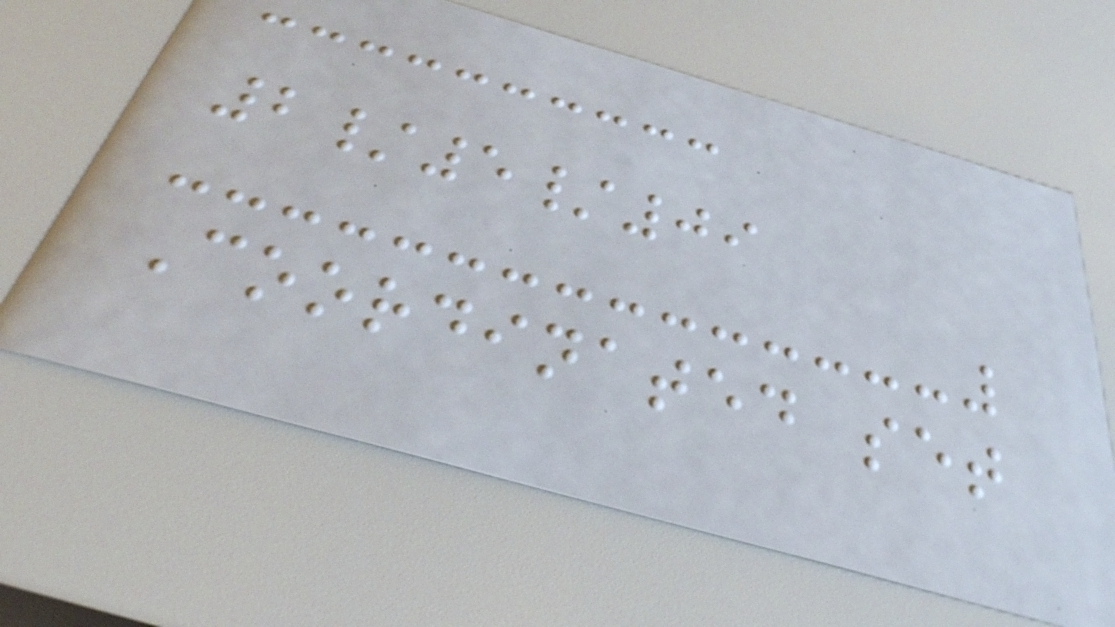2/5/09
Coordinated set
